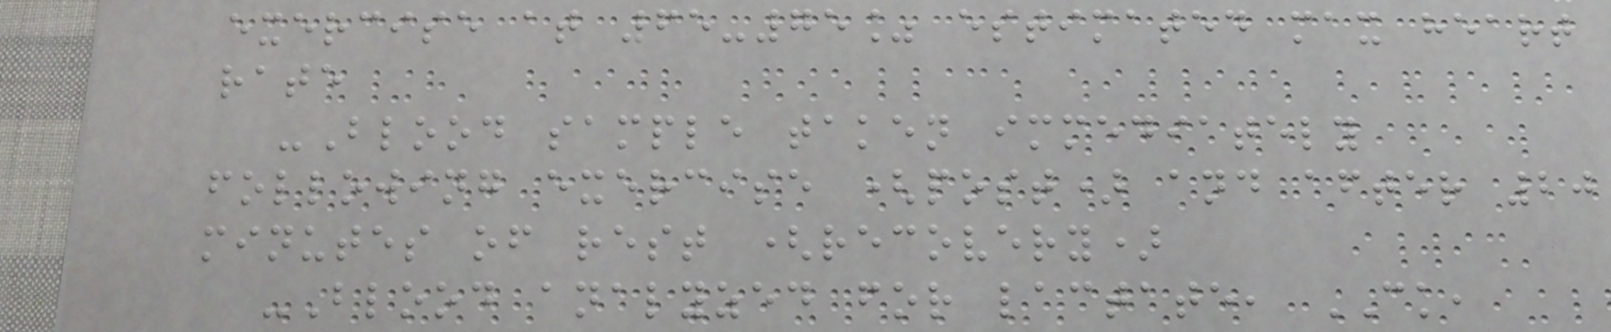exercise at 65-75% estimated max heart
rate
-Blood sample taken immediately
following exercise (post) and after 20
minutes of rest (recovery)
-Blood analyzed for lactate, CK,
